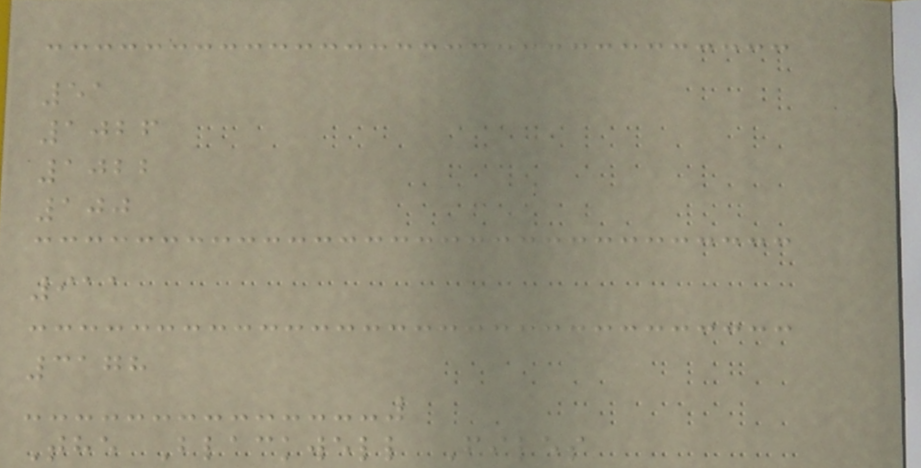51
1026
1022
100
911
3178
The Blackwell Files
